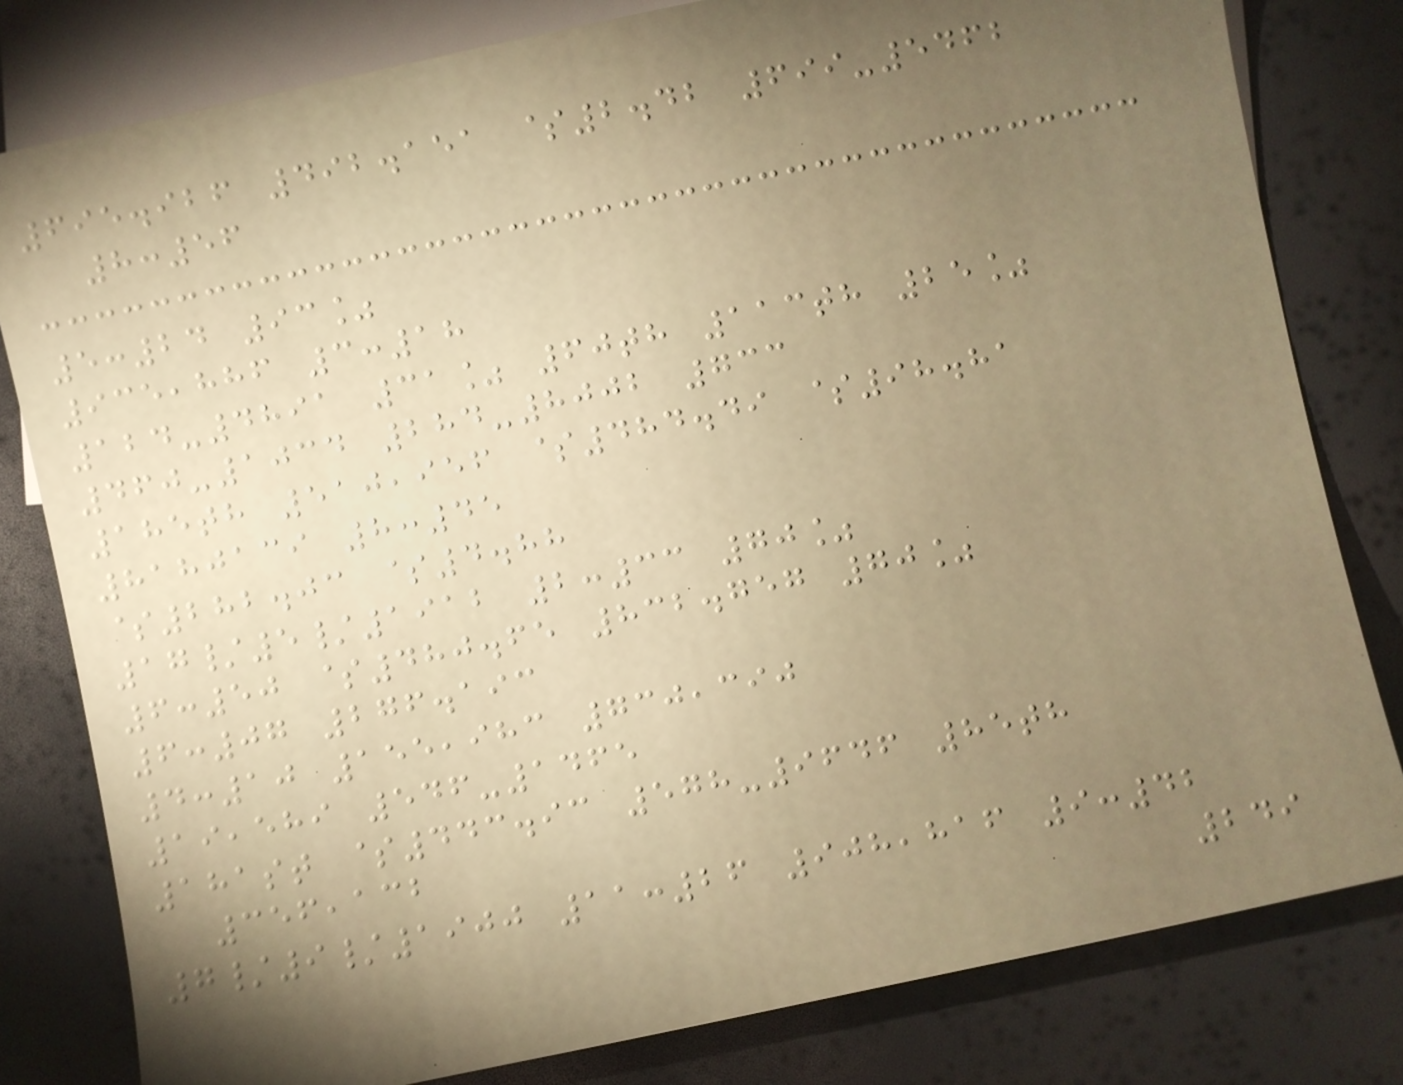695.926 492.151 $2.42 699-5462
8:56
5:24 93%
935,886 3:18
124-4891 31% 60th 113th 25%
460-1034 284-8002 733
185th 510,956 $484.49 $98.81
8180139 8:45
$282.03 $4.88
17/5/1912 2:33 70%
6:50 $480.65 832.757 70%
6:07 276.193
4:10 155,983 730,390
19,589 546-1465
181st $443.93 578-9646 85th
356,132
7/9/1900 11:26 908,816 9:42
249
